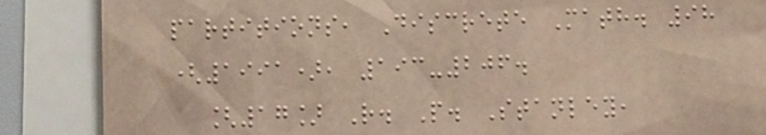partitions, Discrete Math. 98
(1991), 193-206.
[17] R. P. Stanley,
